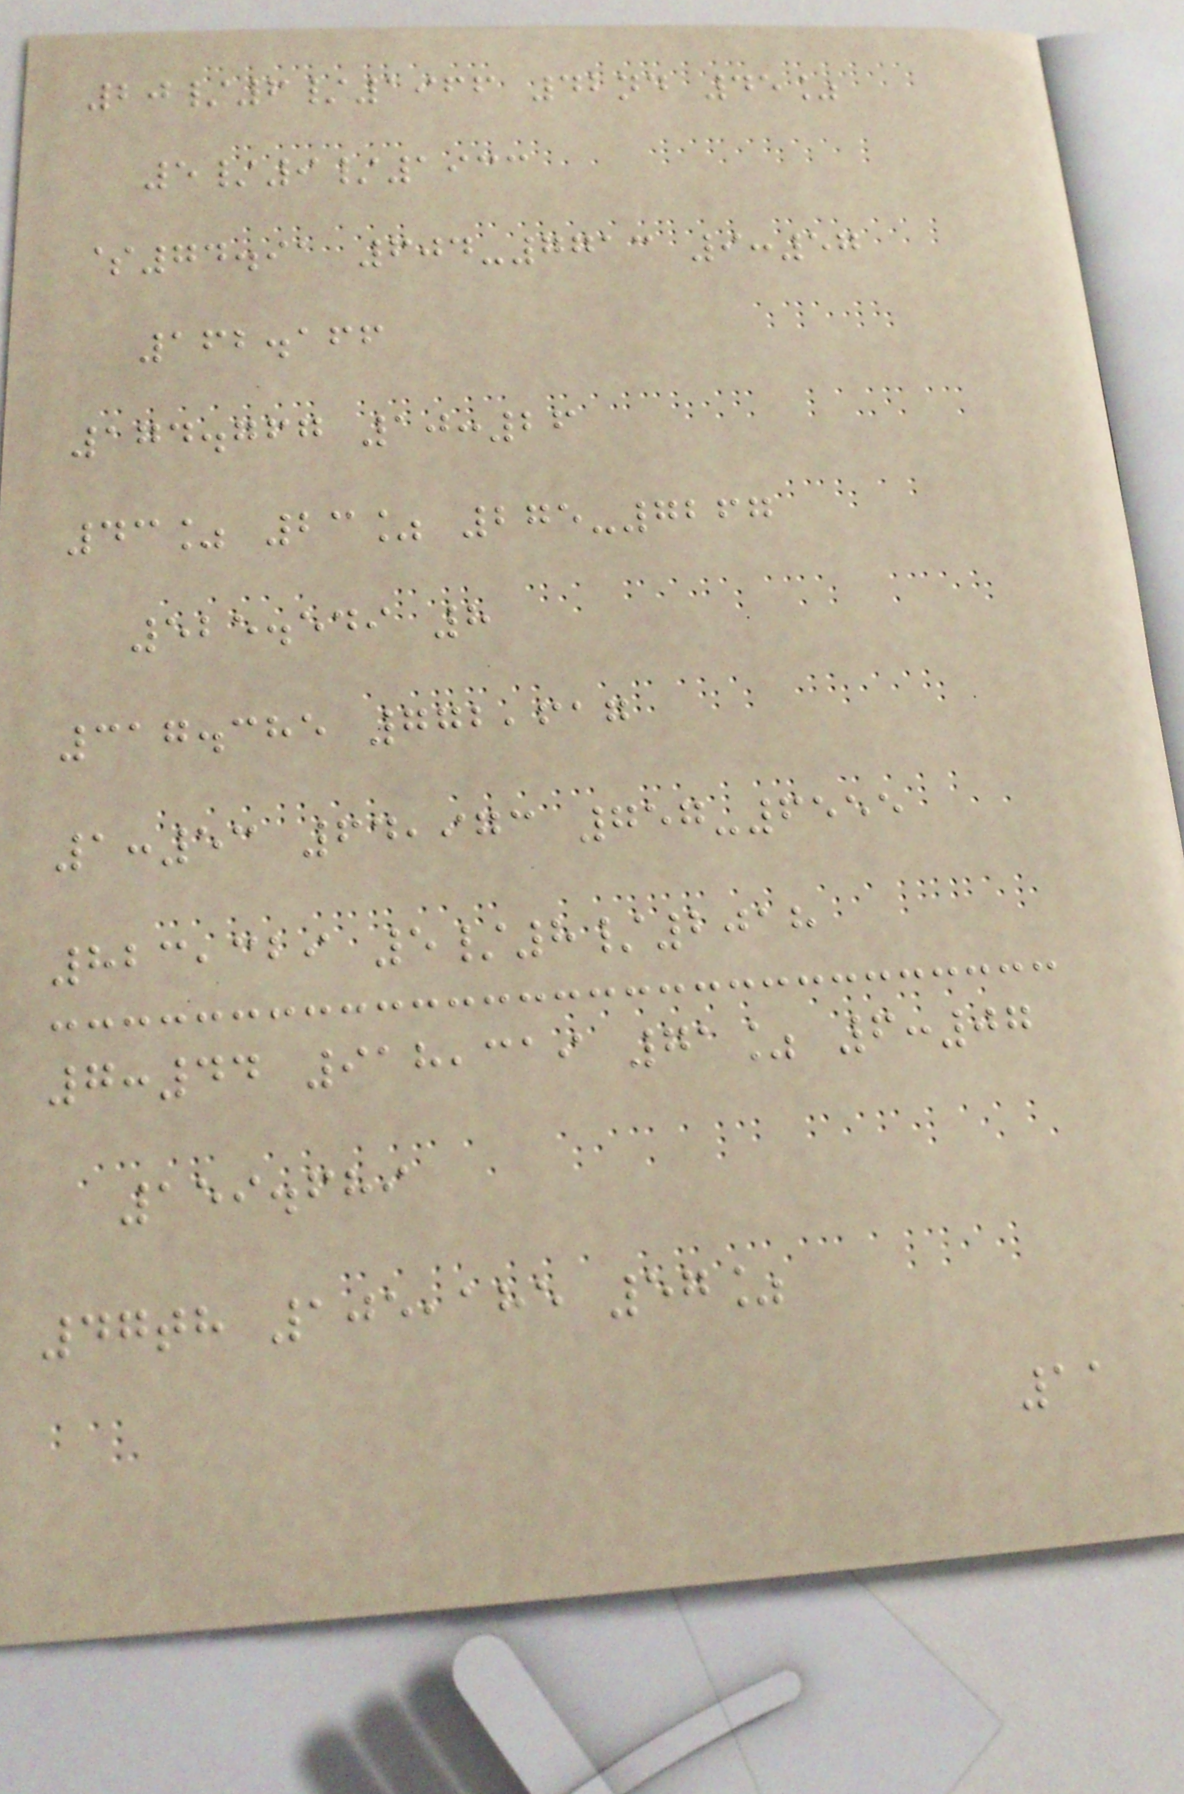20/6/1966 42nd 45%
5/9/1933
$74.91 604-7713 9:57
162.166
174.767 10:26
43% 23% 275-7267
525.549 8
317.385 772,617
1:53 64,973 757-6555
823,329 5/8/2018
7:44 918,319 71% 6:07
159.689
47th 105,185 57%
11
